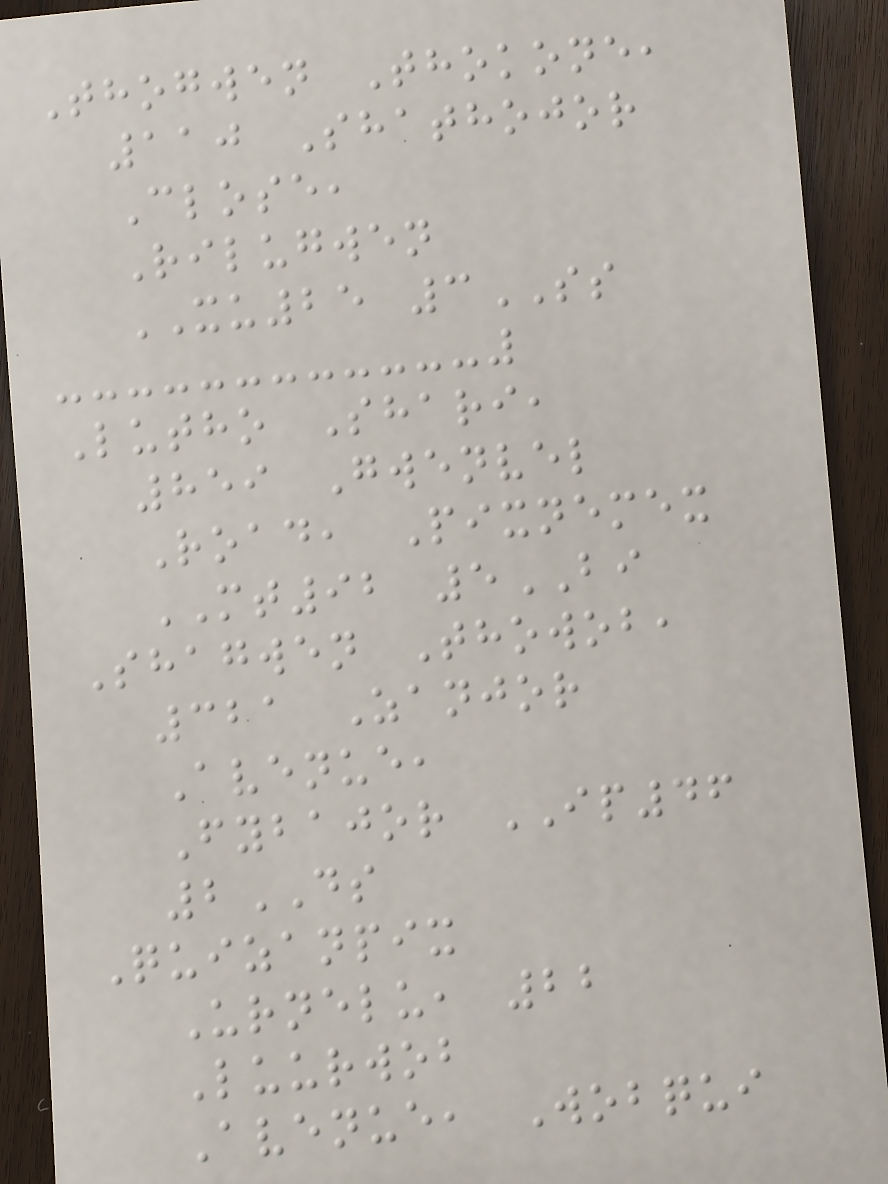Thogwen Thokone,
110 Shathojor
Close,
Rilugwen
XU25 3SS
Lutho Shari,
859 Gwenvel
Road, Pixnemex
MT92 5BI
Shagwen Thowob,
321 Zanjor
Avenue,
Fybajor IP46
2DS
Quizanpix
Urnelu, 22
Luurwob
Avenue, Wobqui
